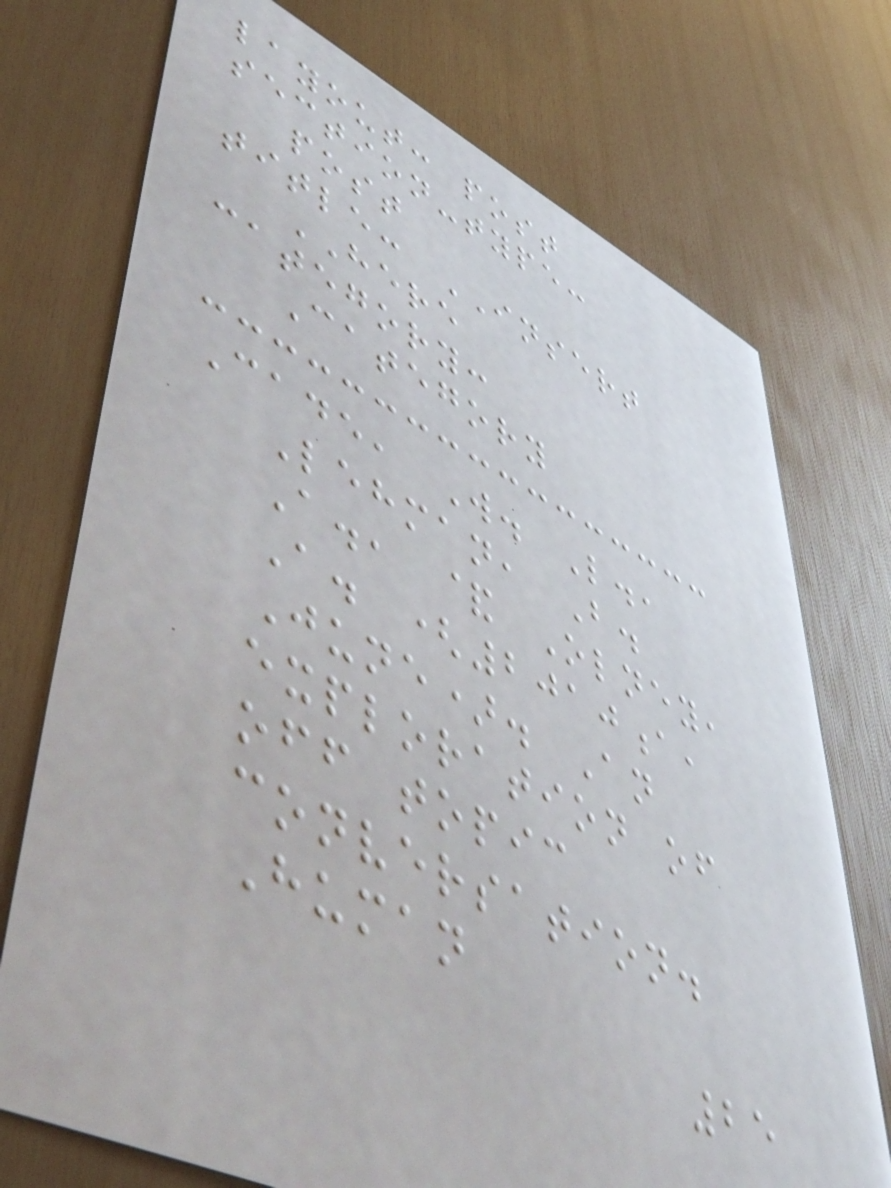layout: post
section-type:
post
title: INSERT
HERE
category:
Category
Cade, W. L.,
Lehman, B.
A., & Olney,
A. (2010a,
June). An
exploration of
off topic
conversation.
Human
25
